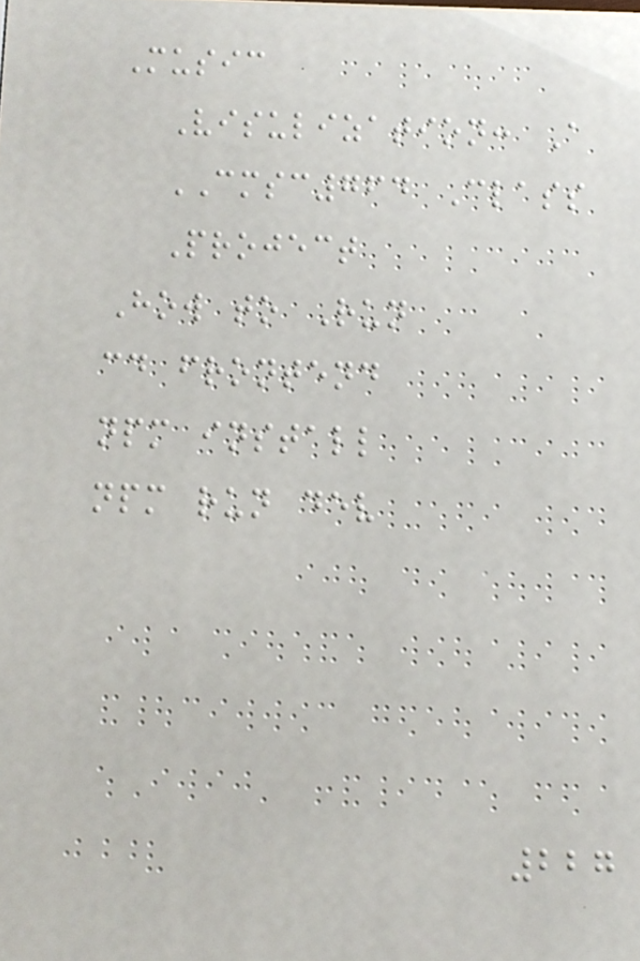Music
Visulization: A
CMSC764 Class
Project
How to Run
cd frontend
npm install
npm run dev
227
